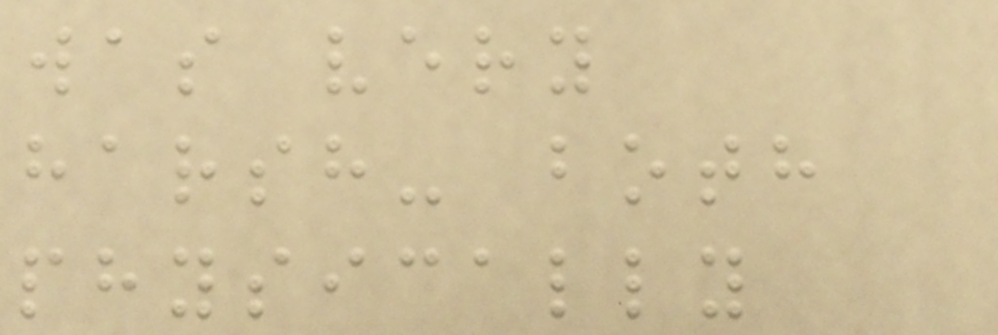was very
harsh- both
physically
